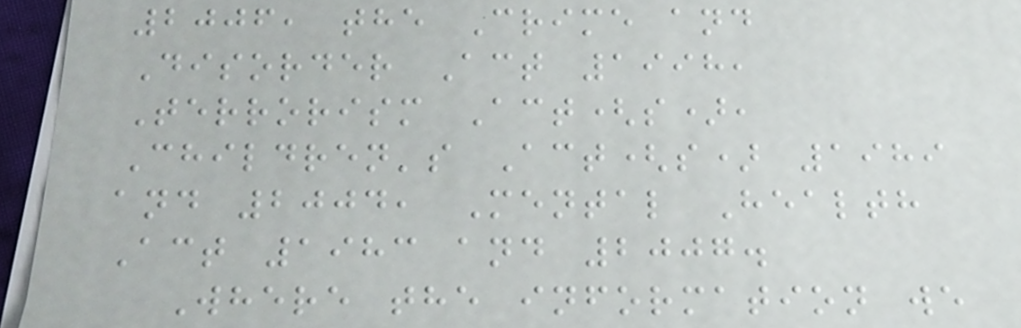2006, the Crime and
Disorder Act 1998,
Terrorism Act(s),
Children's Act(s) 1989
and 2004, Mental Health
Act 1983 and 2007.
Where the information we
